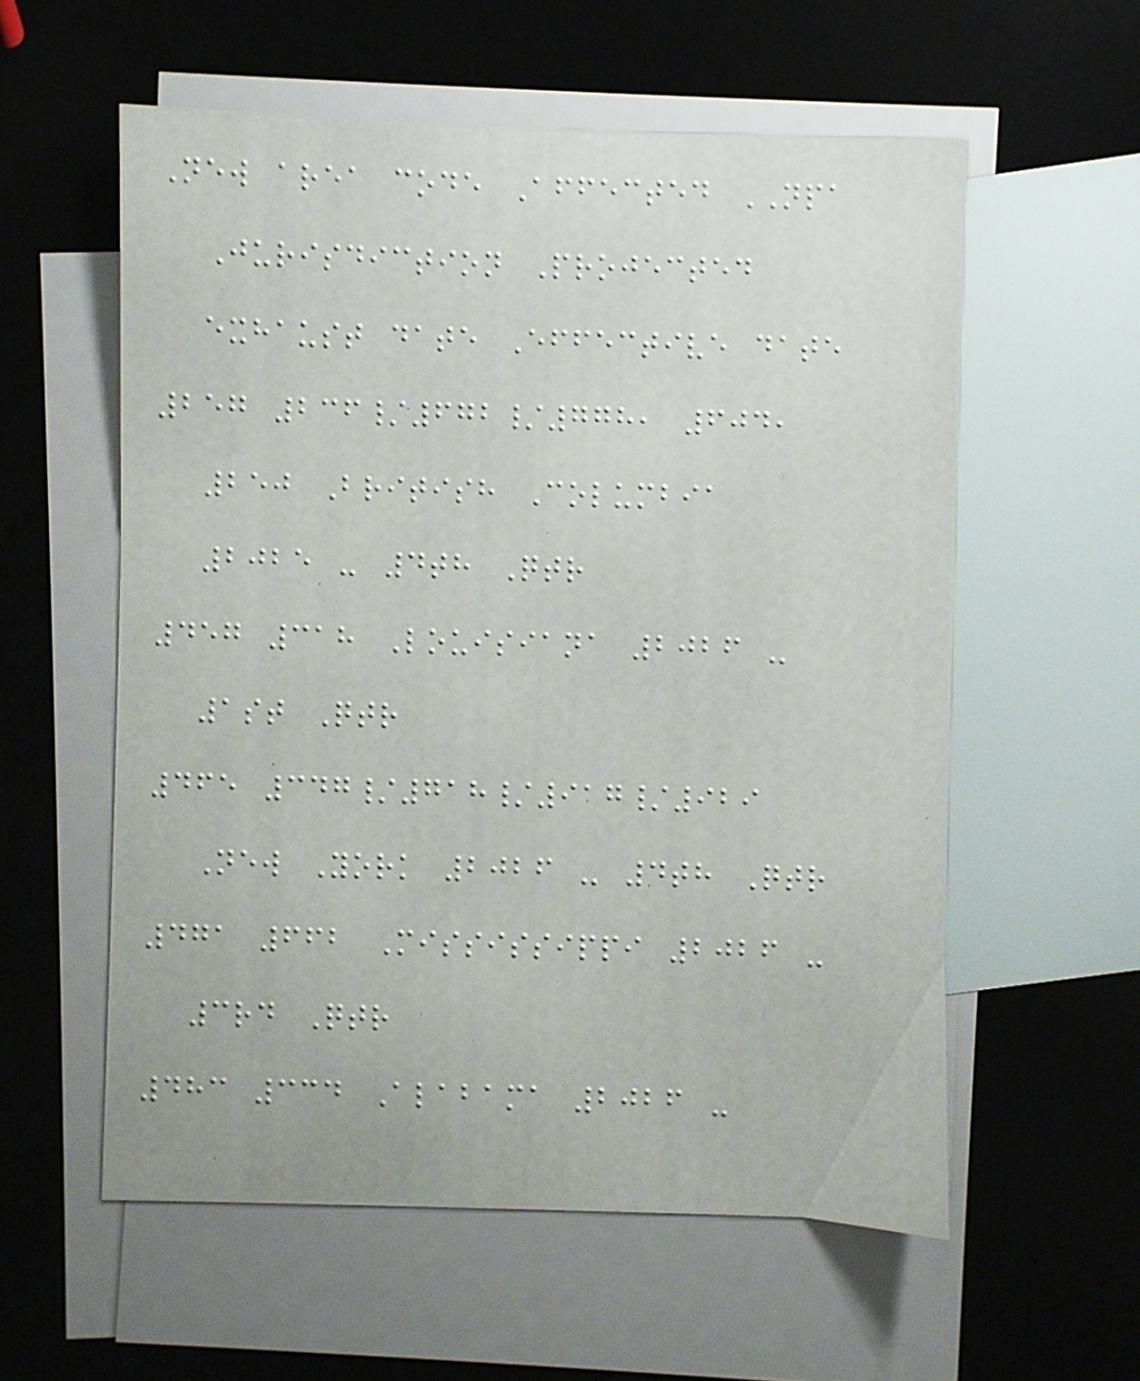New area code Affected NPA
Jurisdiction Projected
exhaust date Effective date
257 236/672/778, 604,
250 British Columbia
2025 - 4th Qtr
457 318 Louisiana 2026 -
1st Qtr
465 347/718/917/929
New York 2026 - 4th Qtr
471 662 Mississippi 2026 -
3rd Qtr
483 334 Alabama 2026 -
